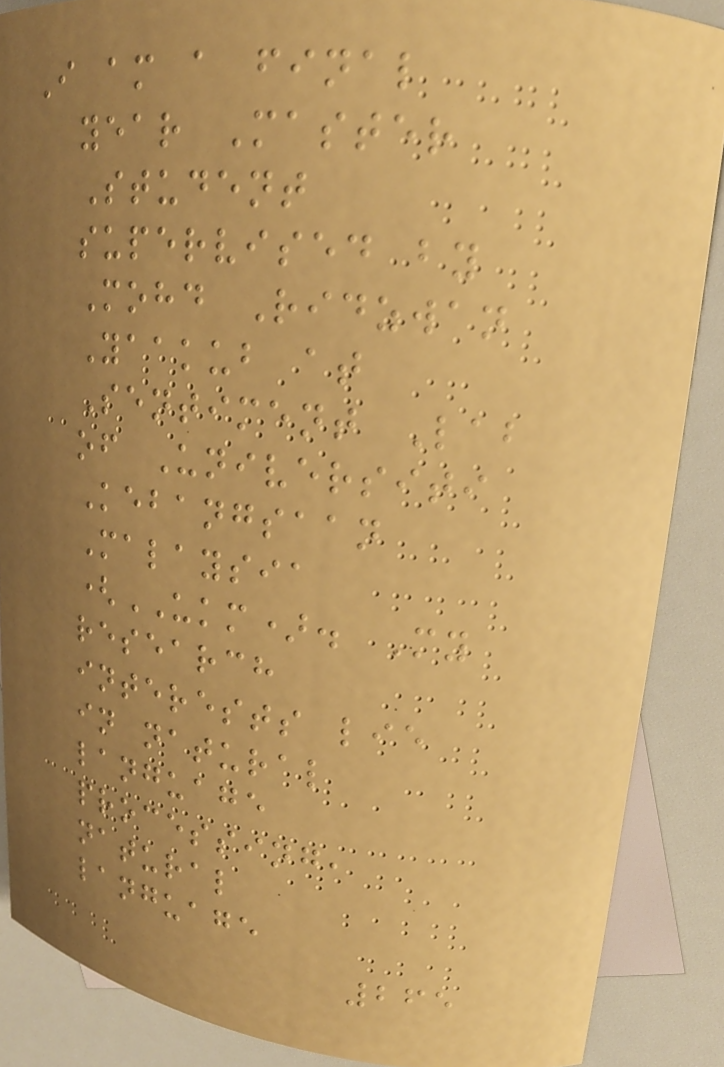I am a final
year Master
Student
supervised by
Mohd Ridzwan
Yaakub at
Sentiment Lab
of Universiti
Kebangsaan
Malaysia
(UKM). My
research
interests lie
in natural
language
processing,
natural
language
265
